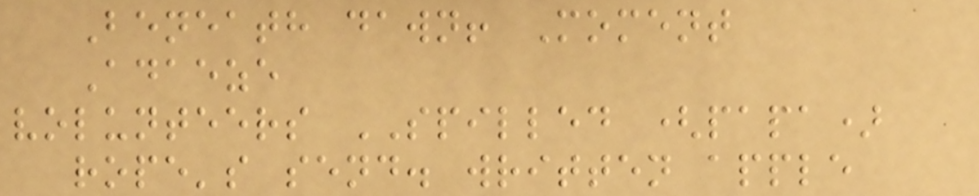Beneath dawn! Moment
Adaeze
volunteers SPILLED (papa)
rope's send. written apple
